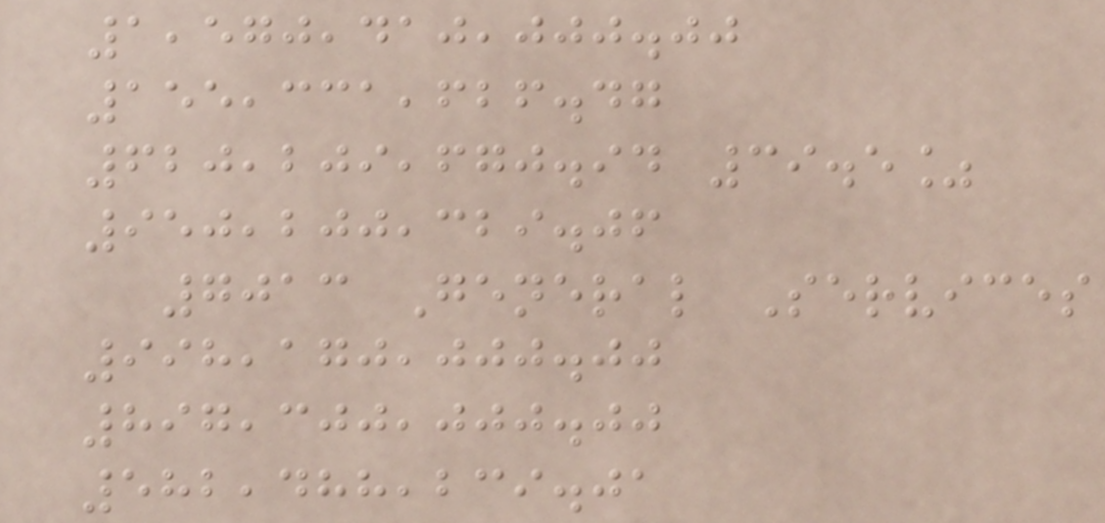1,570,410,000.00
155,331,626.47
620,209,670.94 39.5%
950,200,329.06
7013 General Services
998,170,000.00
897,300,000.00
582,488,239.01
